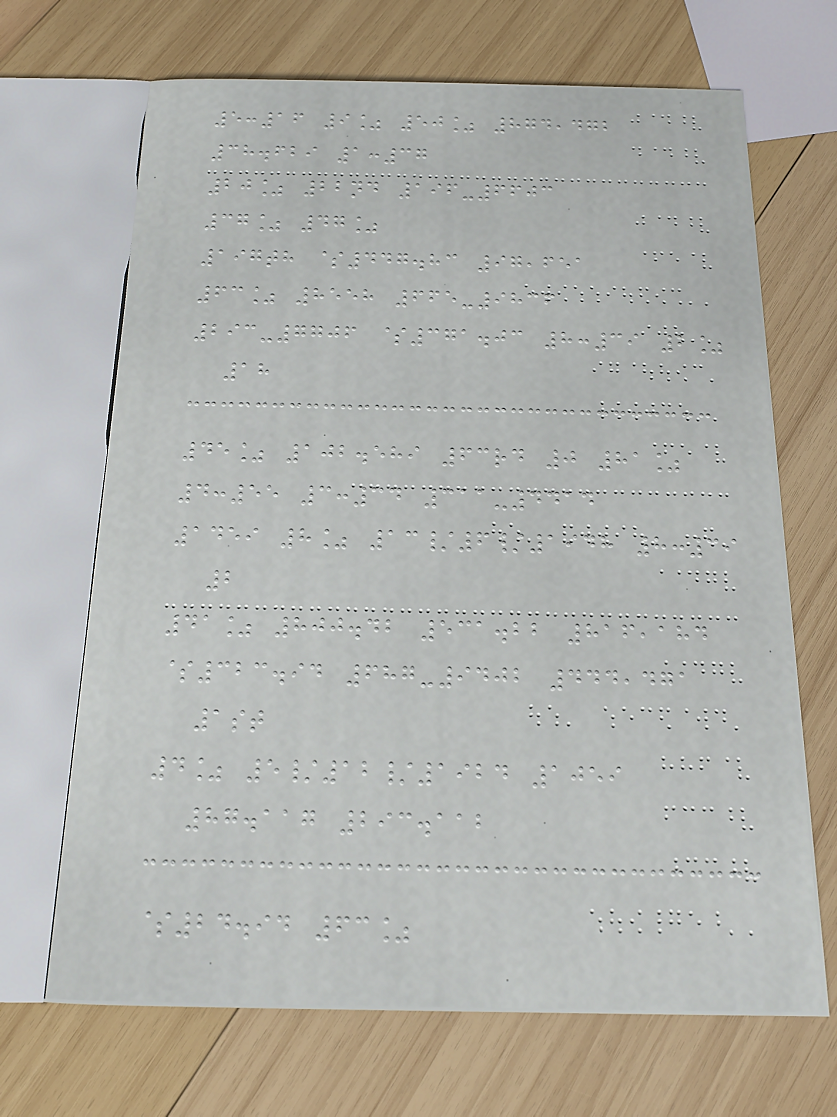5:16 9% 50% 874,472
38.629 1:37
20% 22nd 196-6603
37% 47%
197th $447.83 97,651
63% 8558 665-9836
293-7706 $371.03 8:39 2%
18
45% 102.589 63rd 0 81%
4:55 3:34 311-4414
1459 8% 13/6/1948 8:39
2
41% 800.42 531.22 816,184
$323.94 687-9402 444,471
1st
4% 5/12/1924 1059
87.117 293.112
$24.94 63%
